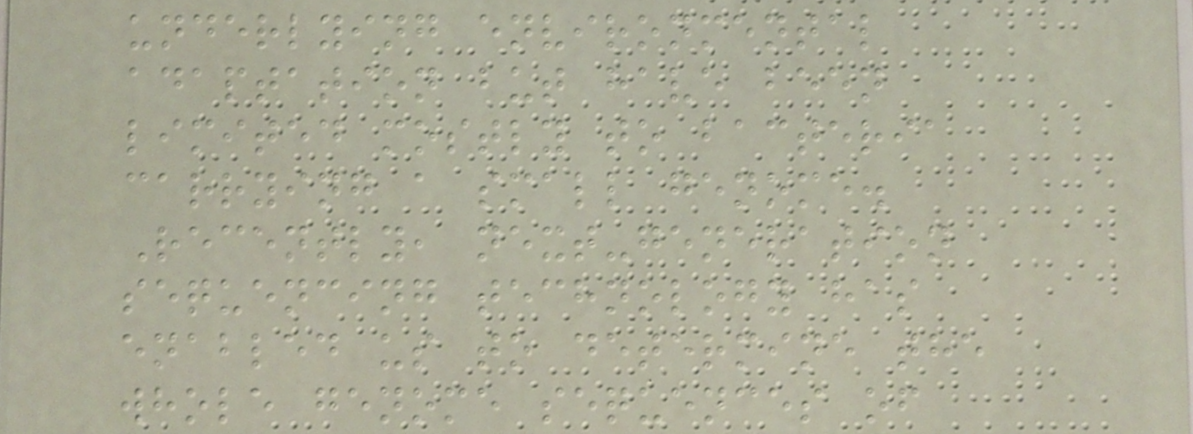underlying environmental
adaptation but have been
limited mostly to bacteria
carrying a small genome.
Recently, next-generation
sequencing technology has
enabled us to determine the
whole genome sequences of
